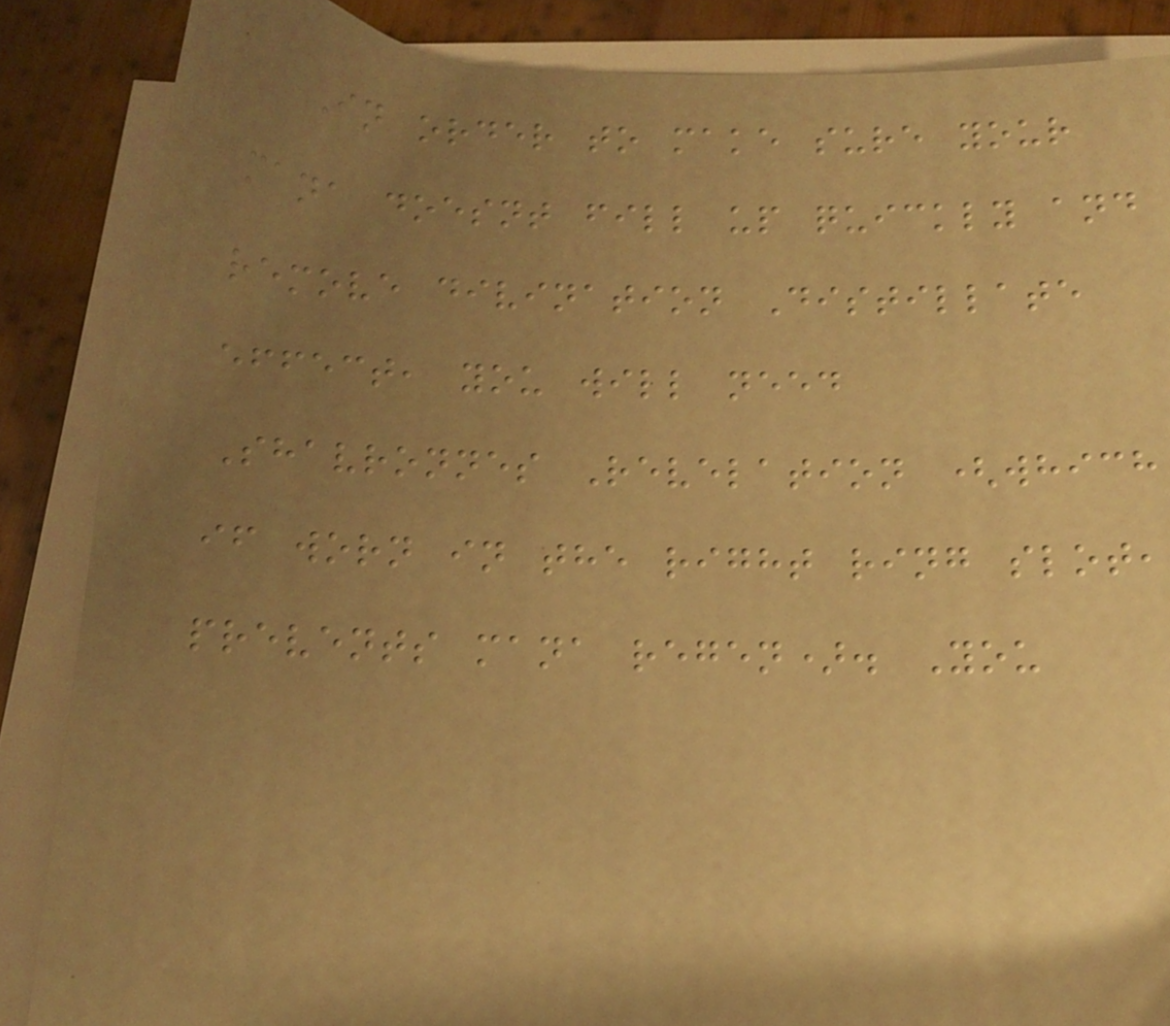In order to make sure your
mana doesnt fill up quickly and
remove divination Distillate
effect, you will need
Shavronnes Revelation (which
if worn in the right ring slot,
prevents mana regen). You
